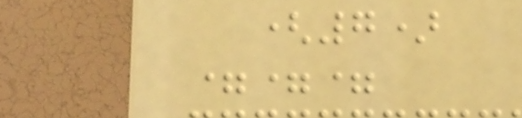(7)
===
